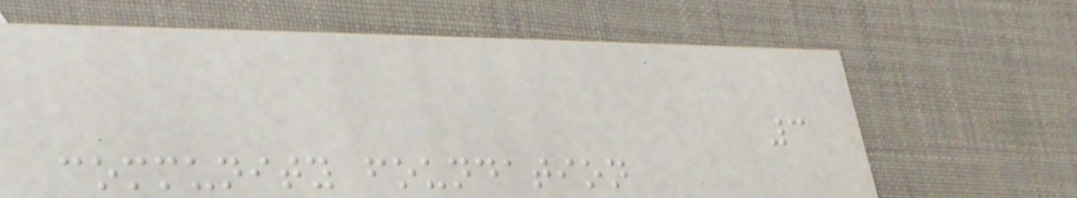3
community foundation
